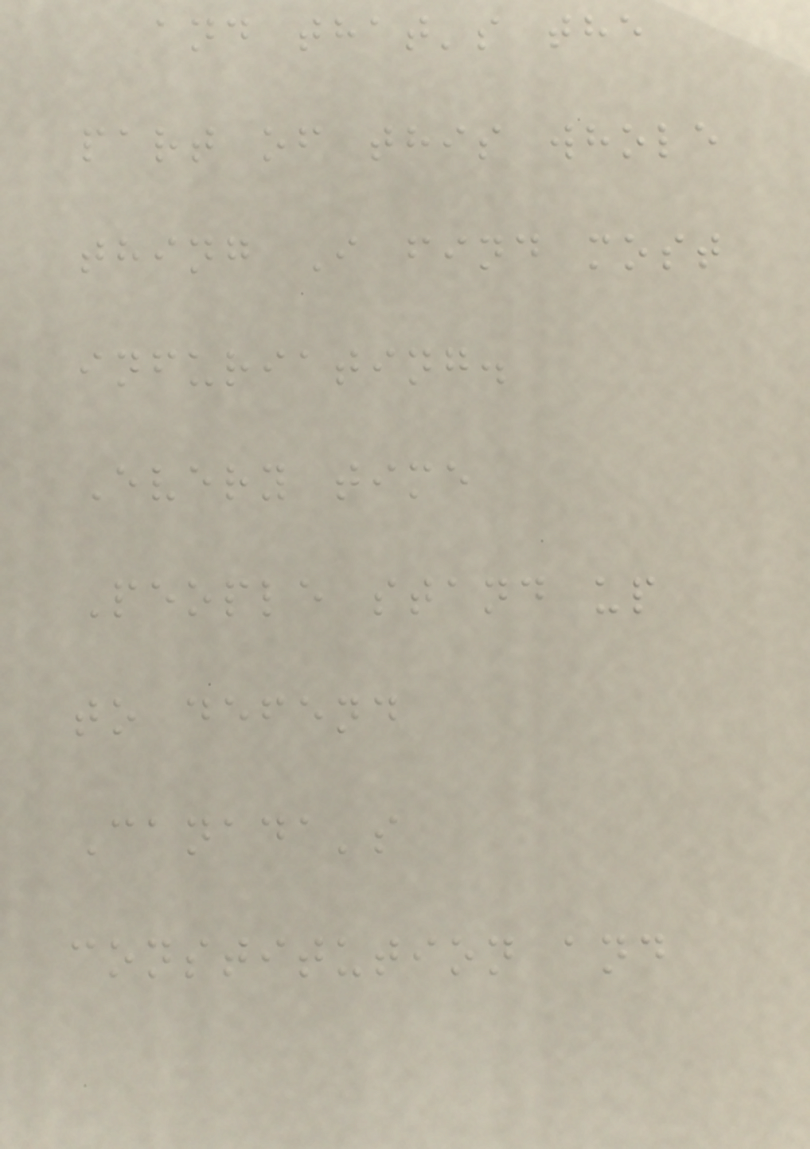and that's the
part of this whole
thing I find most
infuriating.
Every time
People stand up
to defend
Canada's
constitution and
